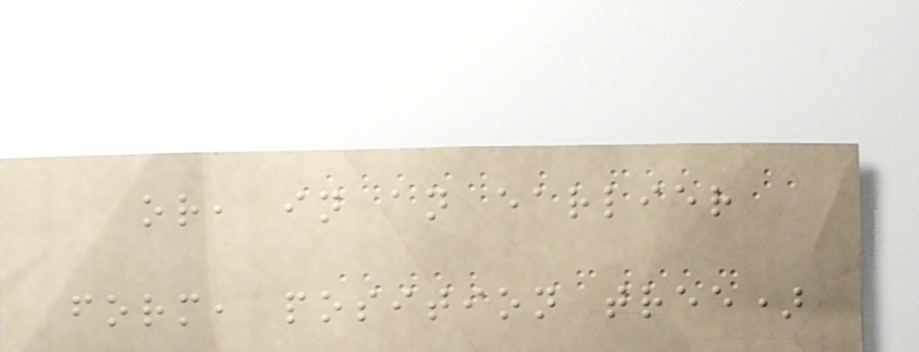or, in an earlier
form, position tree)
